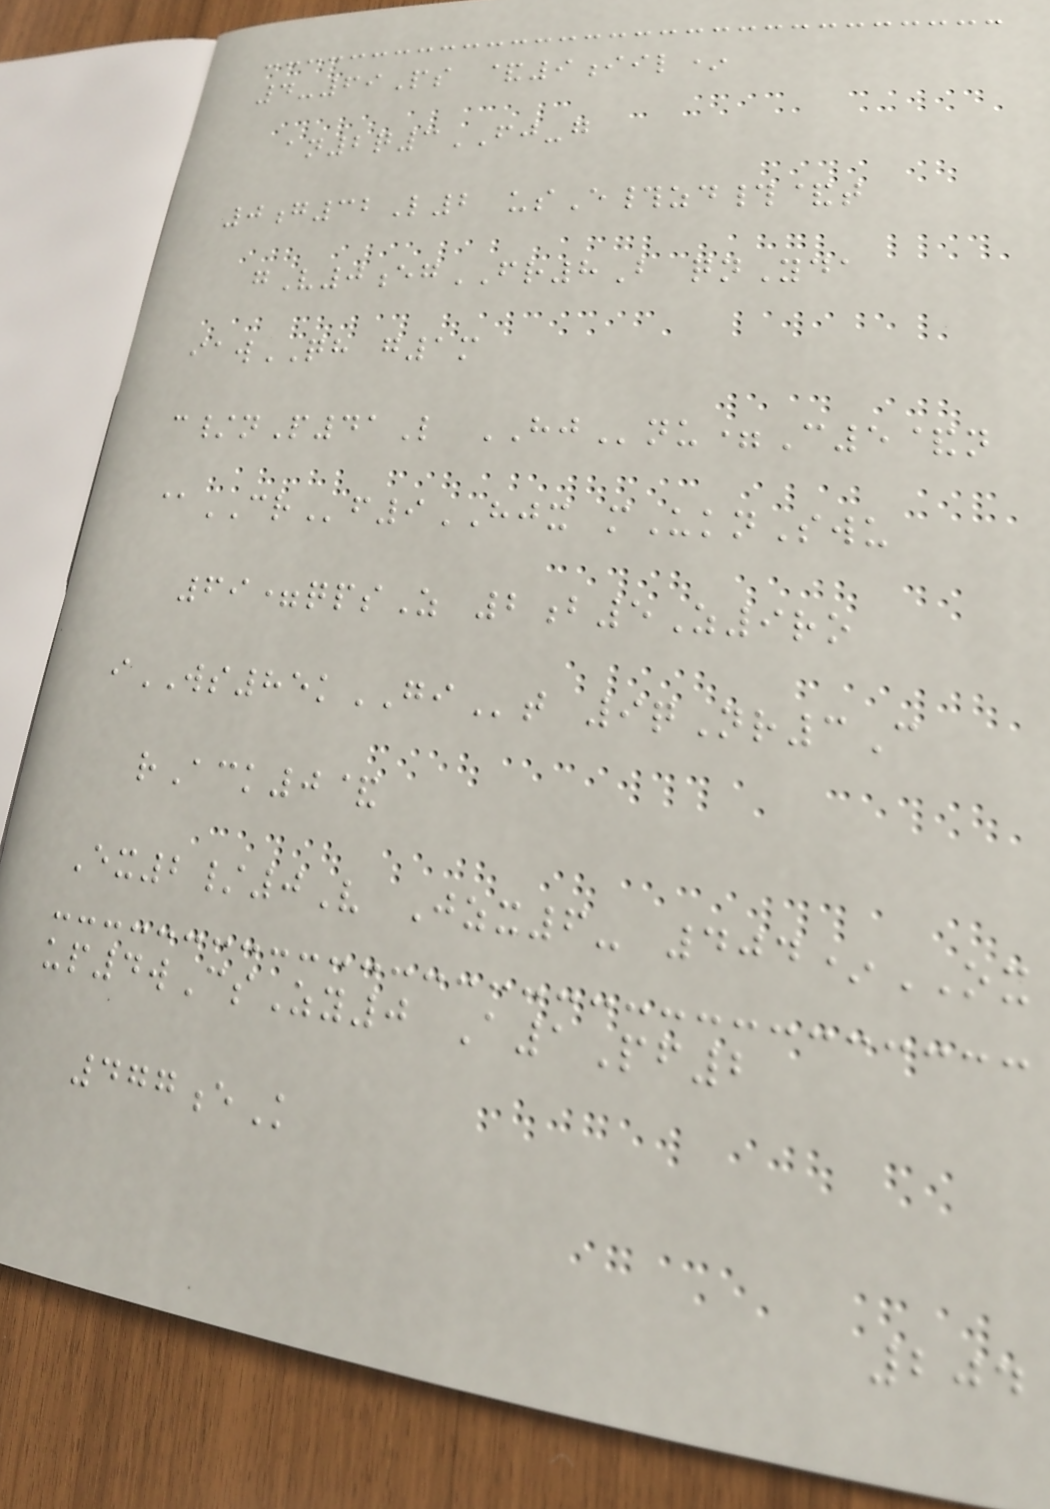4-69Ps &9iil*
an2q3FJ-g
0g32L2 usE#zd#&t
gV0egFR8B qnYda
iawQH g1m
c/nP41L HJnu=C5&n
@CRf9HJX mUknSwu
69=qpsZ 2b5Z9ro
iWS85kGIt 9qNr3C
rAck0&
Ex2/0V Jzx6- 404*OX
up4wCsZy0 A1Pf2
477eK
204
